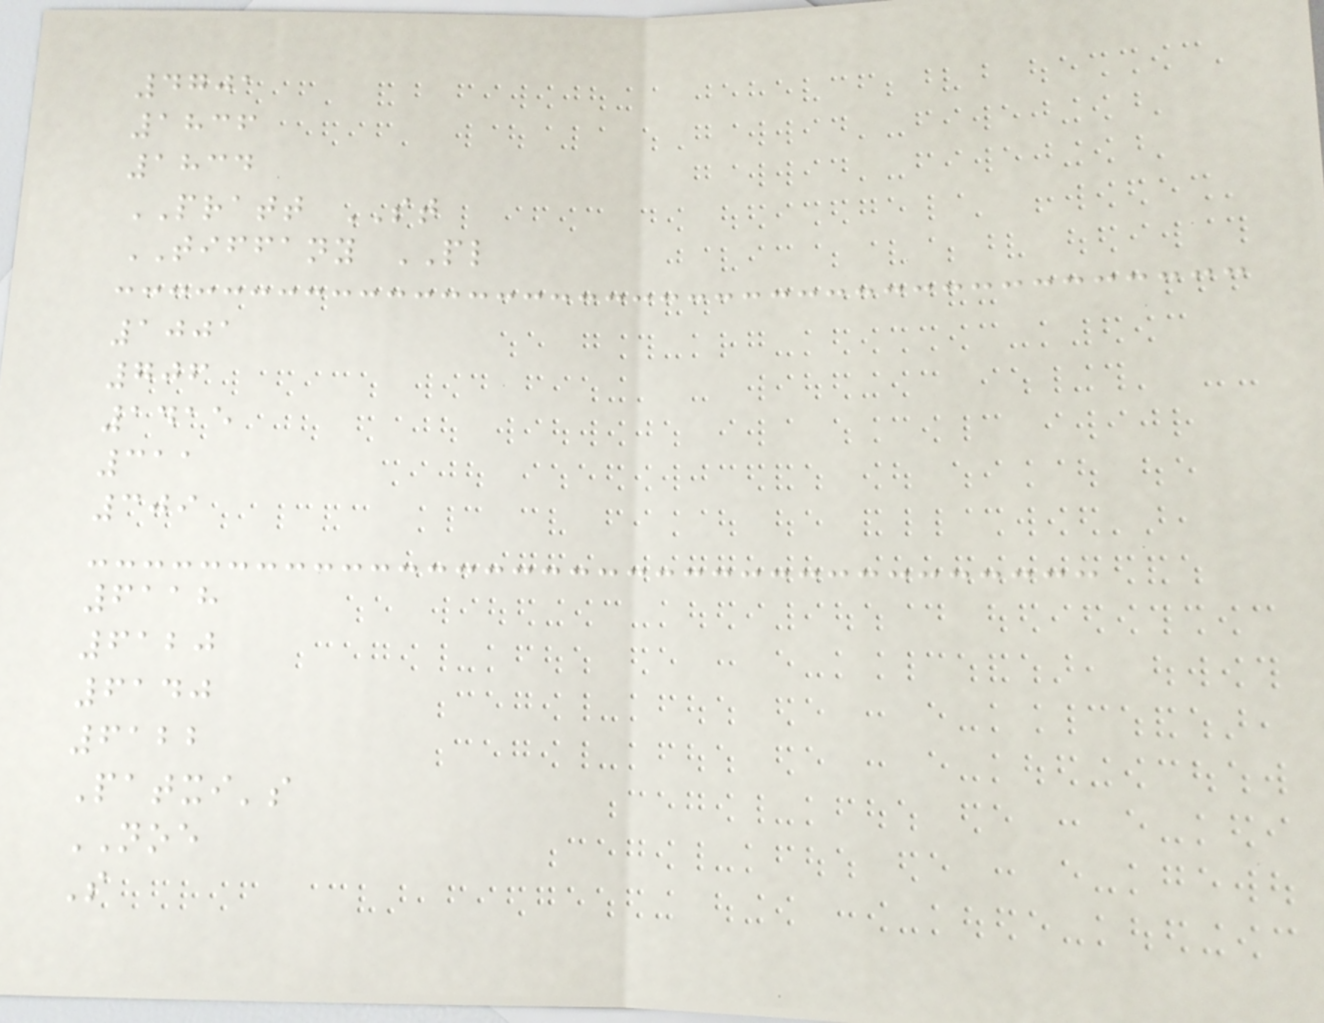4701
1836
1834
PRATT ST
TIFFANY PL
1001
706
1415
311
309
6118
6120
6140
6122
Patxi's
NOE
S
